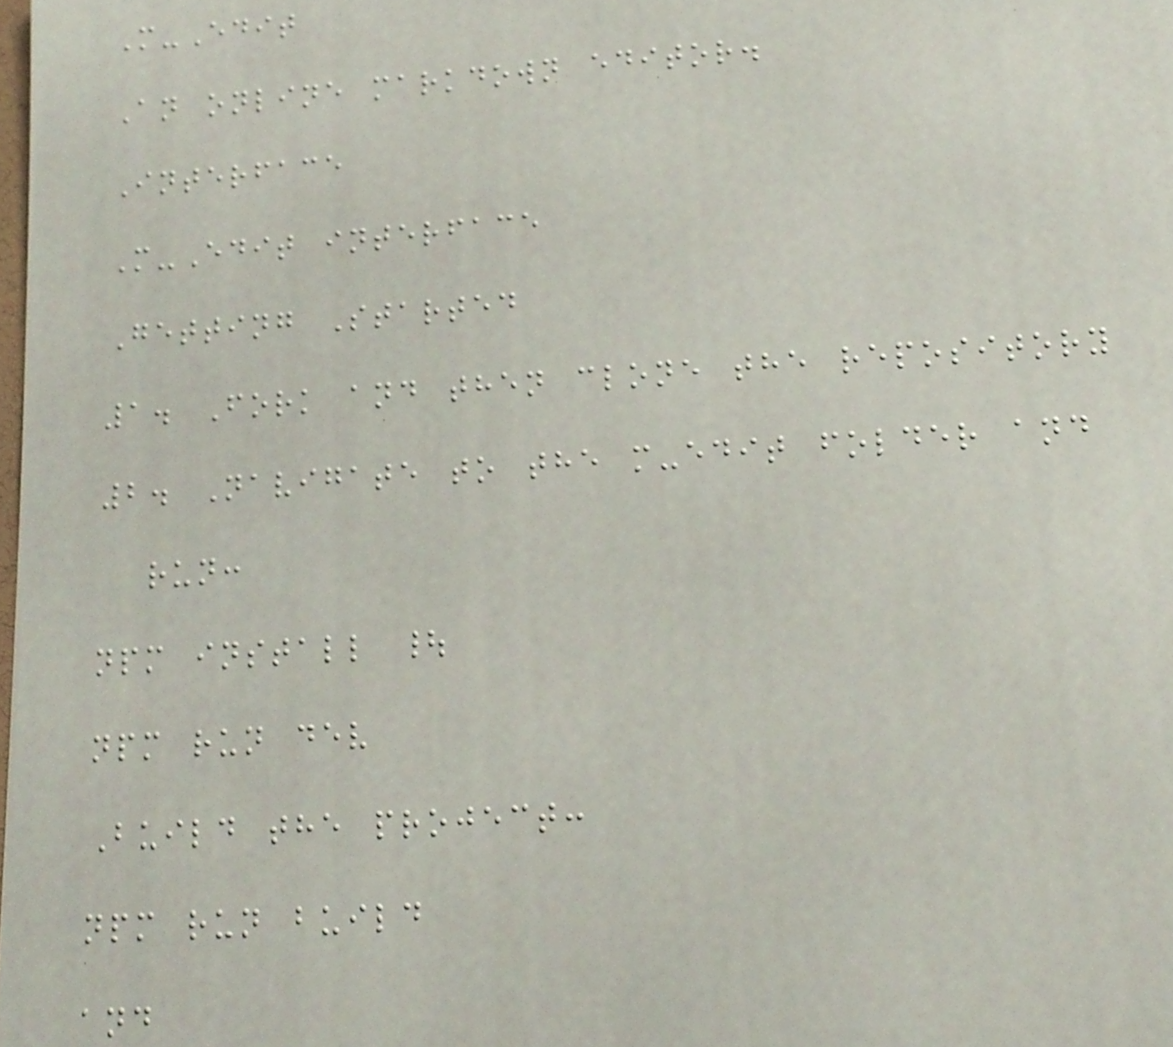M-Edit
An online markdown editor.
Interface
M-Edit interface
Getting Started
1. Fork and then clone the repository
2. Navigate to the m-edit folder and
run:
npm install |
npm run dev
Build the project:
npm run build
and
